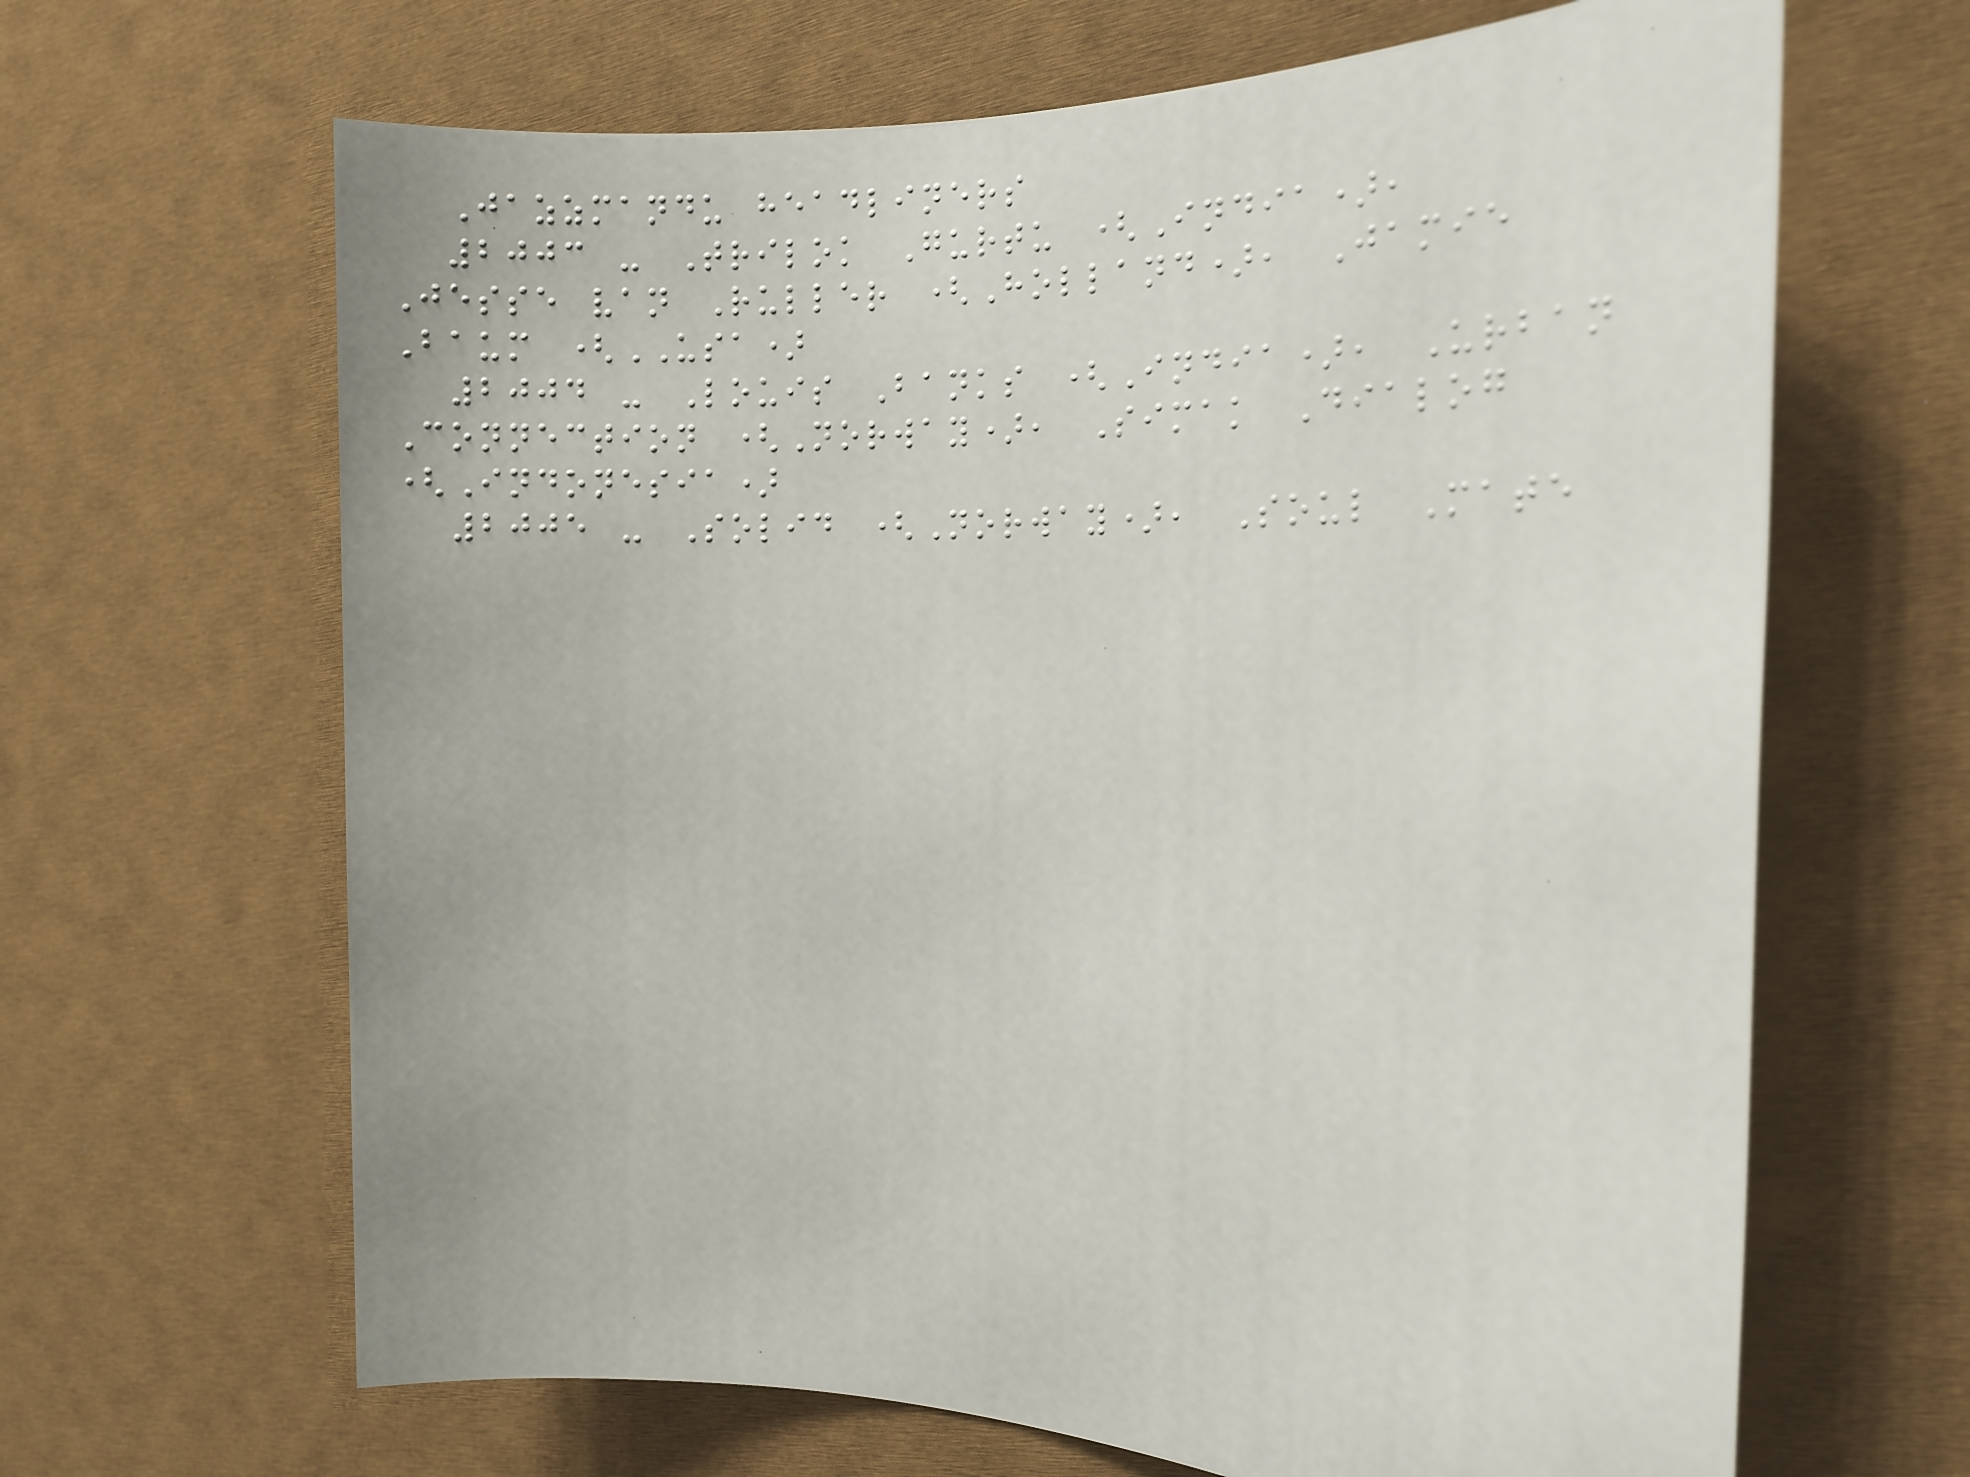Jazzmandu headliners
2003 - Trilok Gurtu (India),
Jesse van Ruller (Holland), Jamie
Baum (USA)
2004 - Louis Banks (India), Urban
Connection (Norway), Simak Dialog
(Indonesia)
2005 - Solid (Norway), Soul Mate
